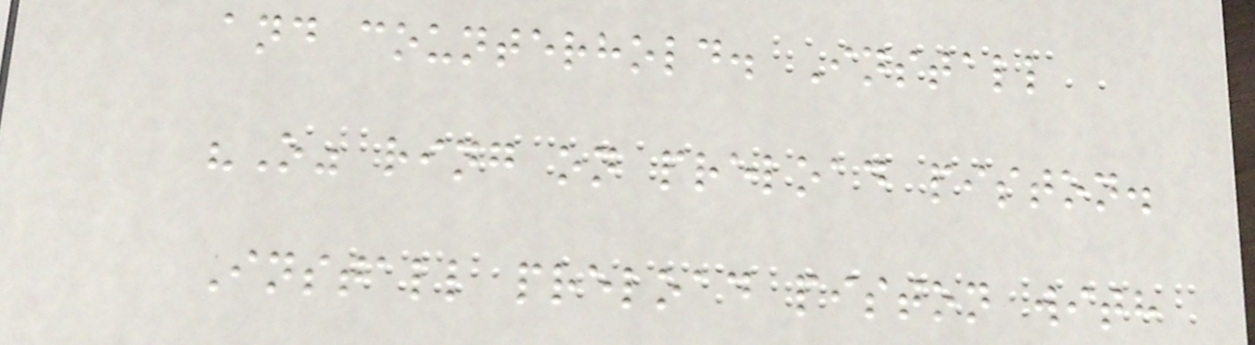and counterhold. Install
"O" ring on preload piston.
Install preload piston with
